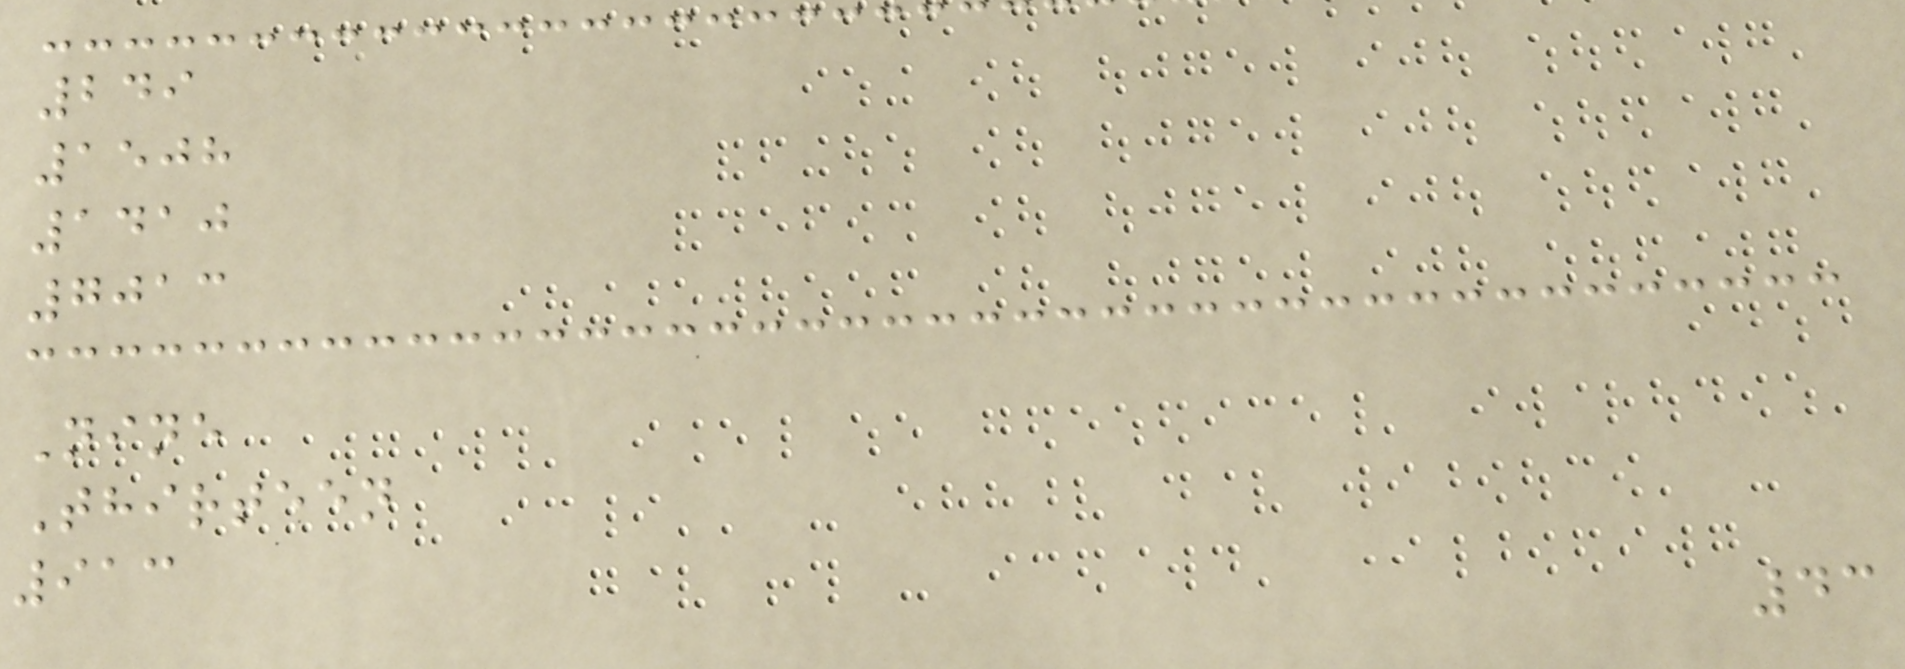249
1508
1410
7013
Nine
Thirteen
913
43
